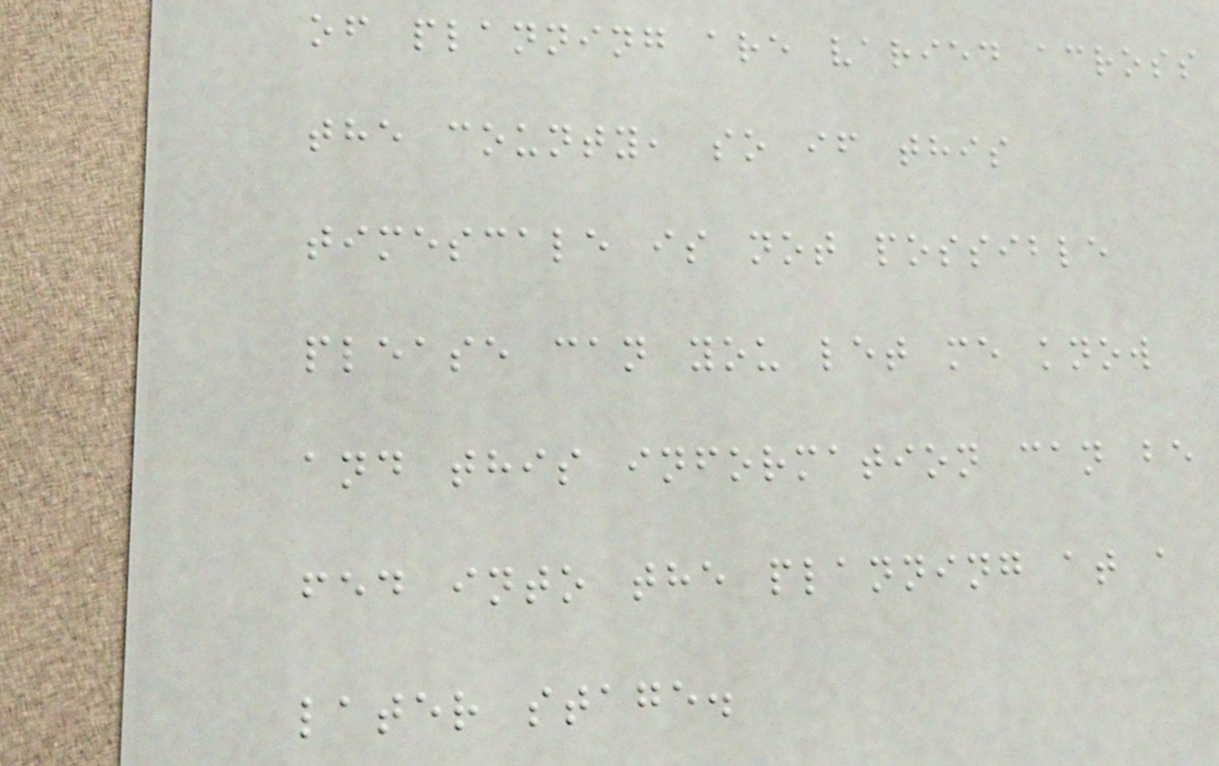of planning are varied across
the county, so if this
timescale is not possible
please can you let me know
and this information can be
fed into the planning at a
later stage.
